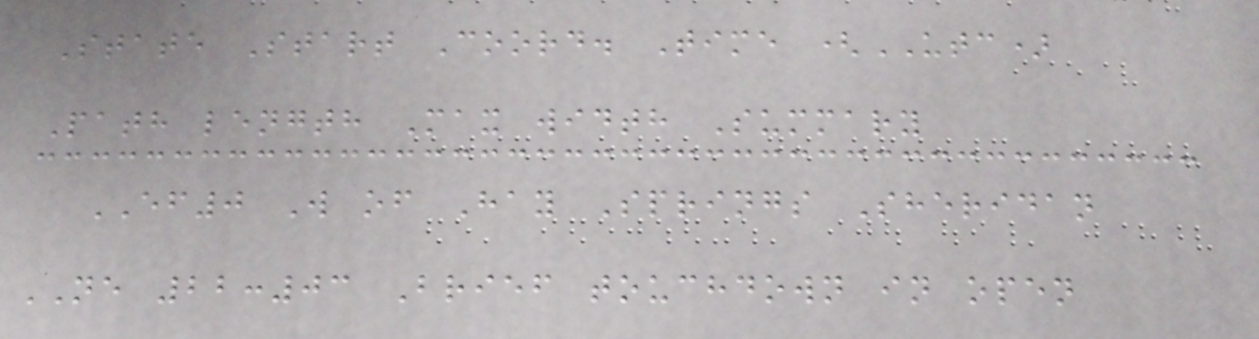State Start Coord. Time (UTC)
Path length Max width Summary
EF0 W of Hay Springs Sheridan
NE 22:03 Brief touchdown in open
